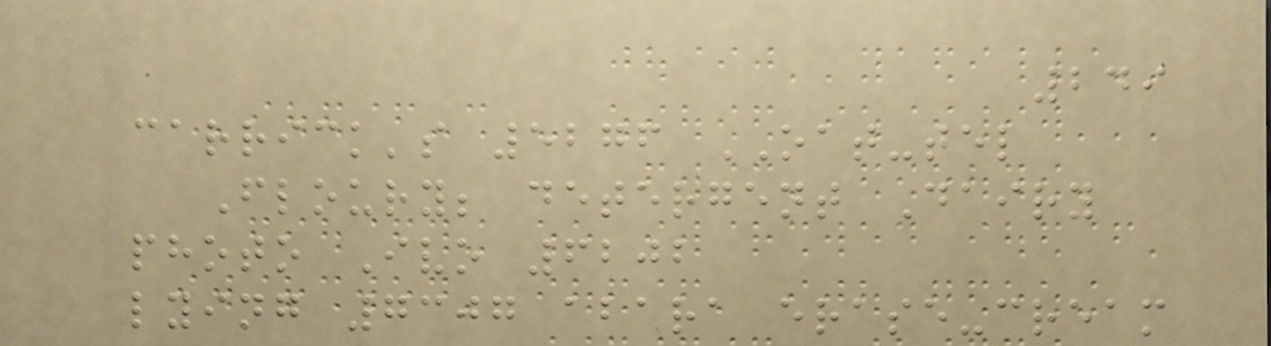249
carrick's 5276 OAT-tel
Floury; detergent Dairy
photo Ivo 6202
lying 7307 abara erase-cream
